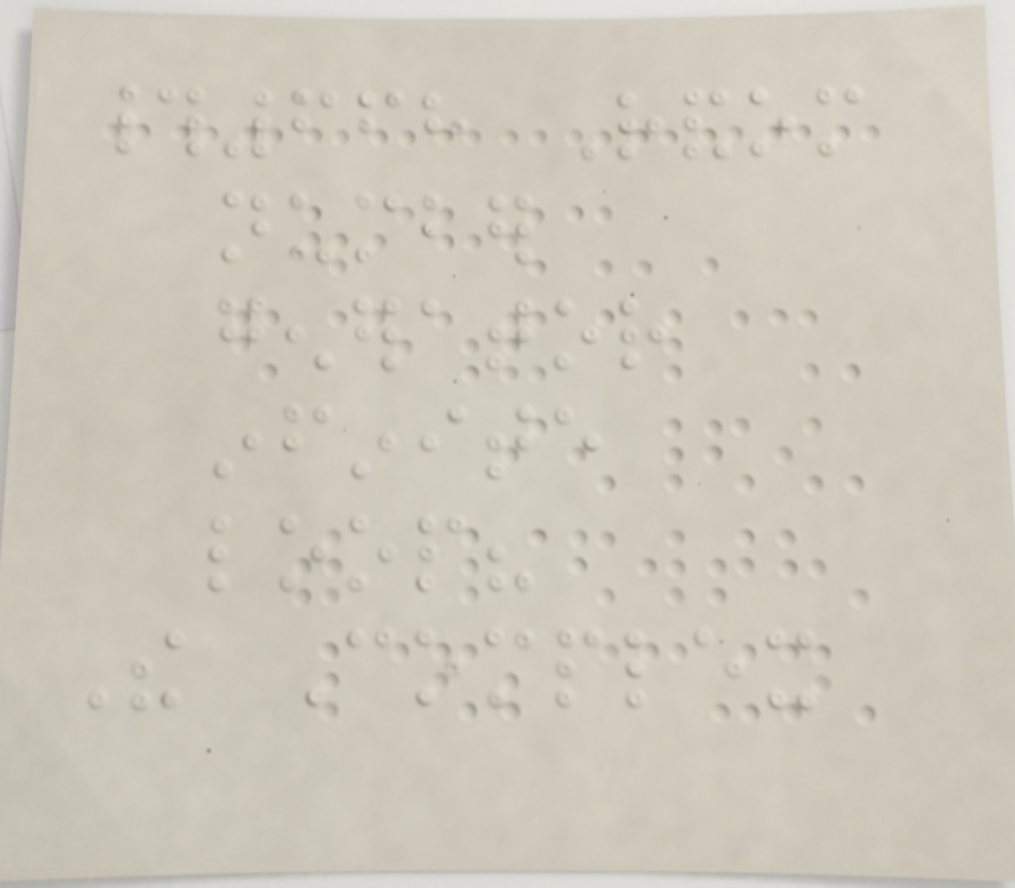#668 Random
number
generator
infinite
loop?
The Complex
